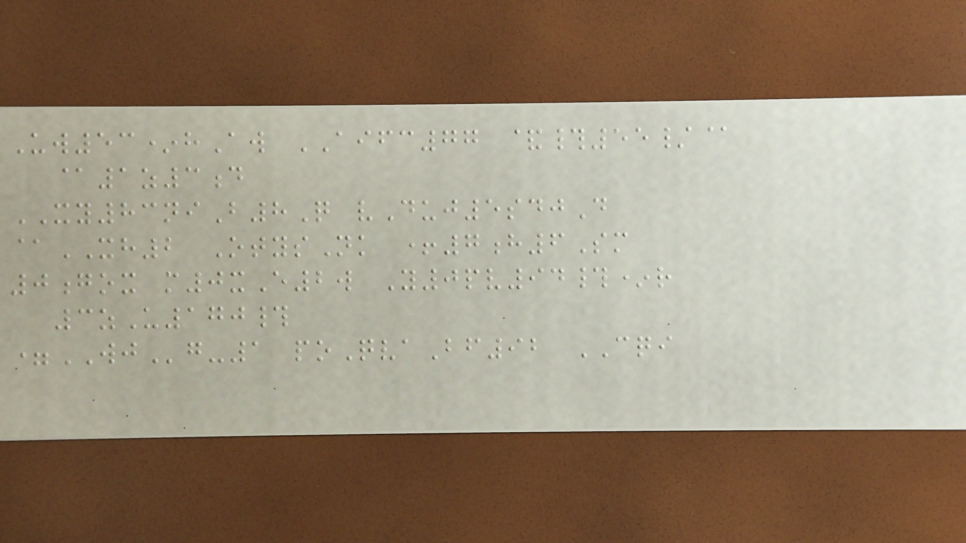Uw53*hAw AIFC77 &#55/@
@1z3d
XY83niB8Q vDuj5sdjD
@XH2 OtysNk +7h6Sm
0gox m0xE2w Y0pv94#*r
3zU170#
=WJg-1 poQvaBf92 CQI
